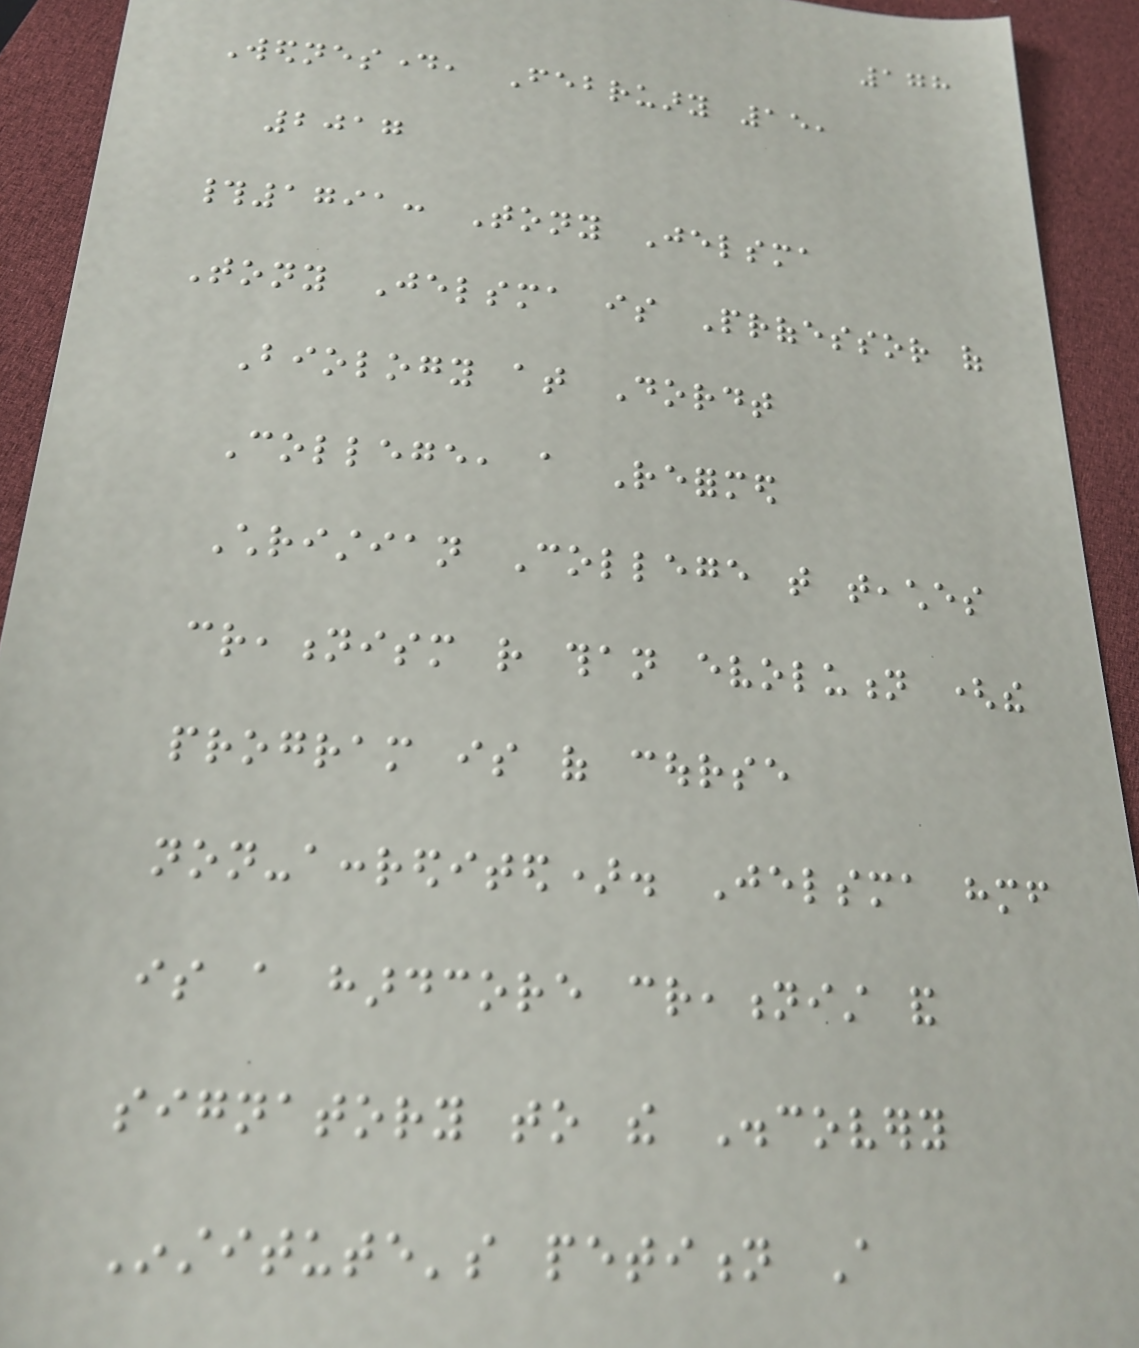178
Wednesday, February 15,
2017
#1791: Tony Jelsma
Tony Jelsma is Professor of
Biology at Dordt
College, a Reformed
Christian College that teaches
creationism rather than evolution (the
program is of course
non-accredited). Jelsma himself
is a hardcore creationist and
signatory to the Discovery
Institute's petition A
